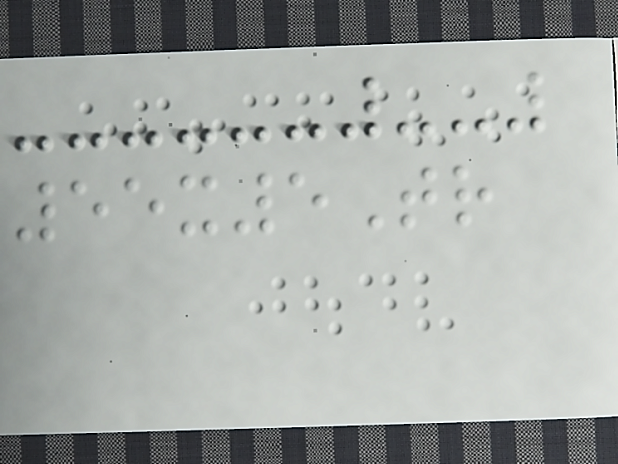55x5Tr
